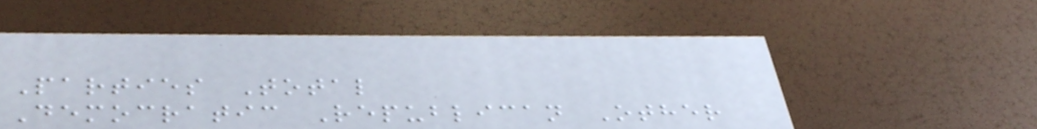Parties Total
Democratic Republican Other
